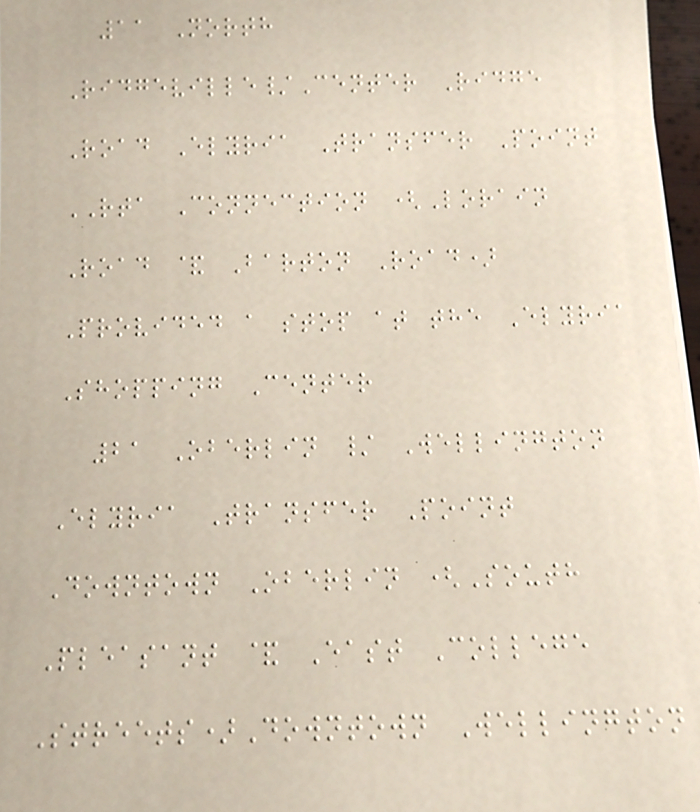11 North
Ridgeville/Center Ridge
Road Elyria Transfer Point
RTA Connection (Lorain
Road & Barton Road)
Provided a stop at the Elyria
Shopping Center
21 Oberlin / Wellington
Elyria Transfer Point
Downtown Oberlin (South
Pleasant & East College
Streets)Downtown Wellington
